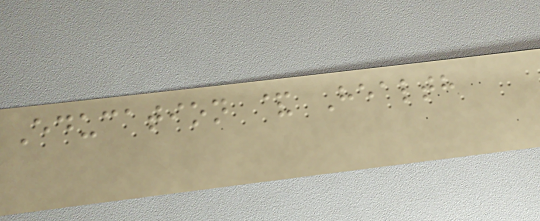Education & Health
